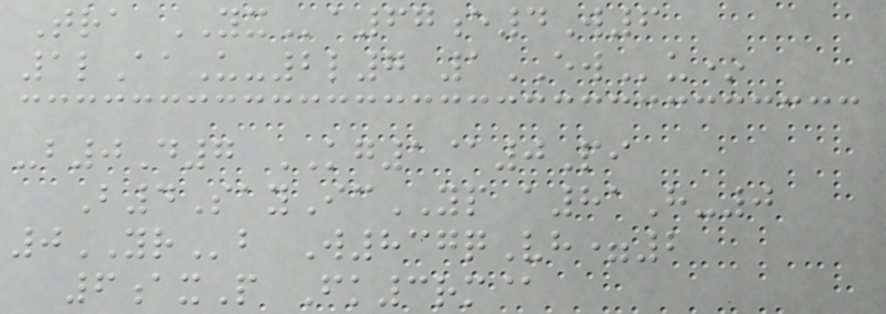Tra YXa67e4W6
1lAaU-2l7 1EWu*
-b0D7 KG1@0Pi
B4SayIcYP a81H-0
0YRb W837qVh=2
6axP Fk3rm@
